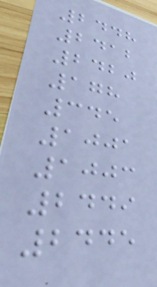2448
2412
2420
178
345
1001
1003
2449
2445
